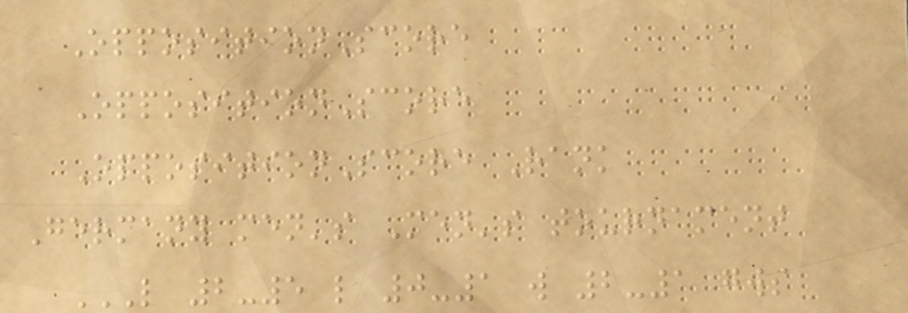OppositionScore
OppositionScore
OppositionScore Rank
Germany men's Men's tournament
L 2-5 L 0-1 W 2-1 GWS
